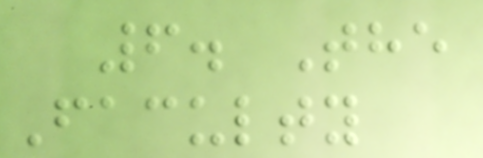6. The
Faculty
